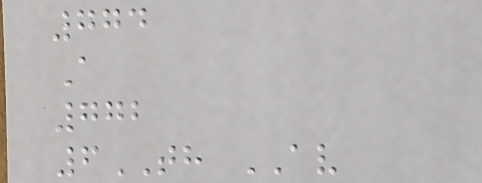774
A
772
6TH AV
